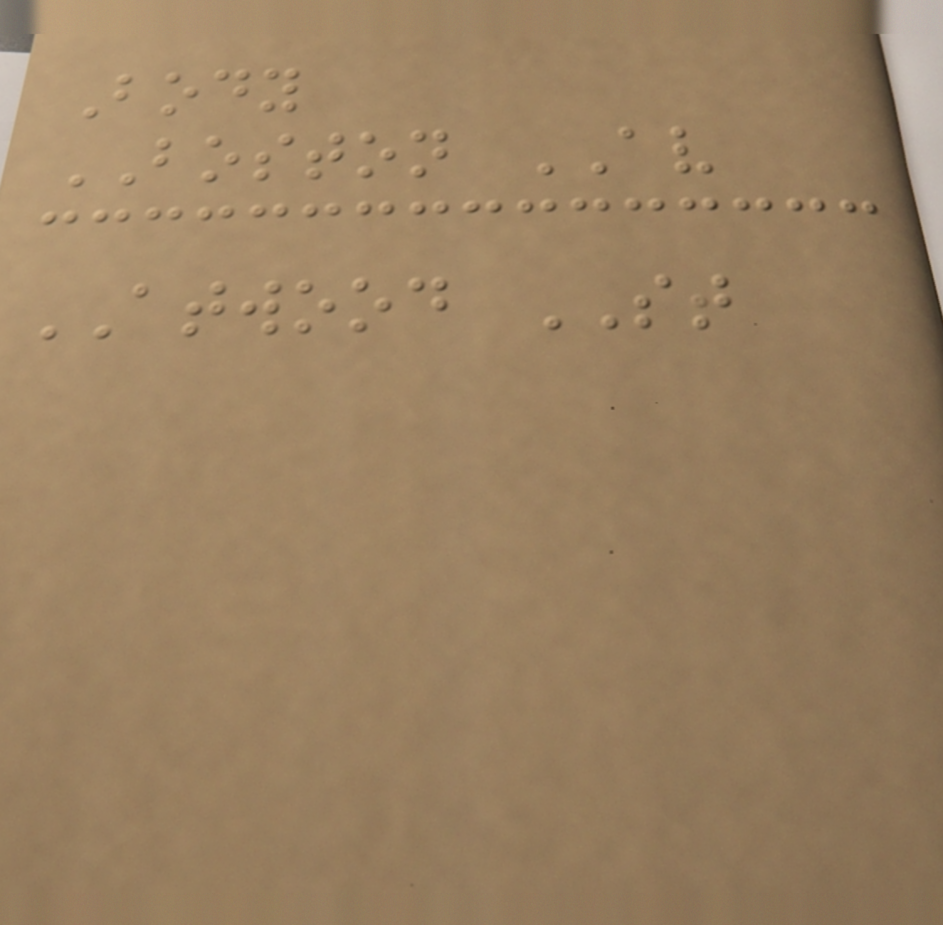Body
BOSTON AV
ATWOOD ST
